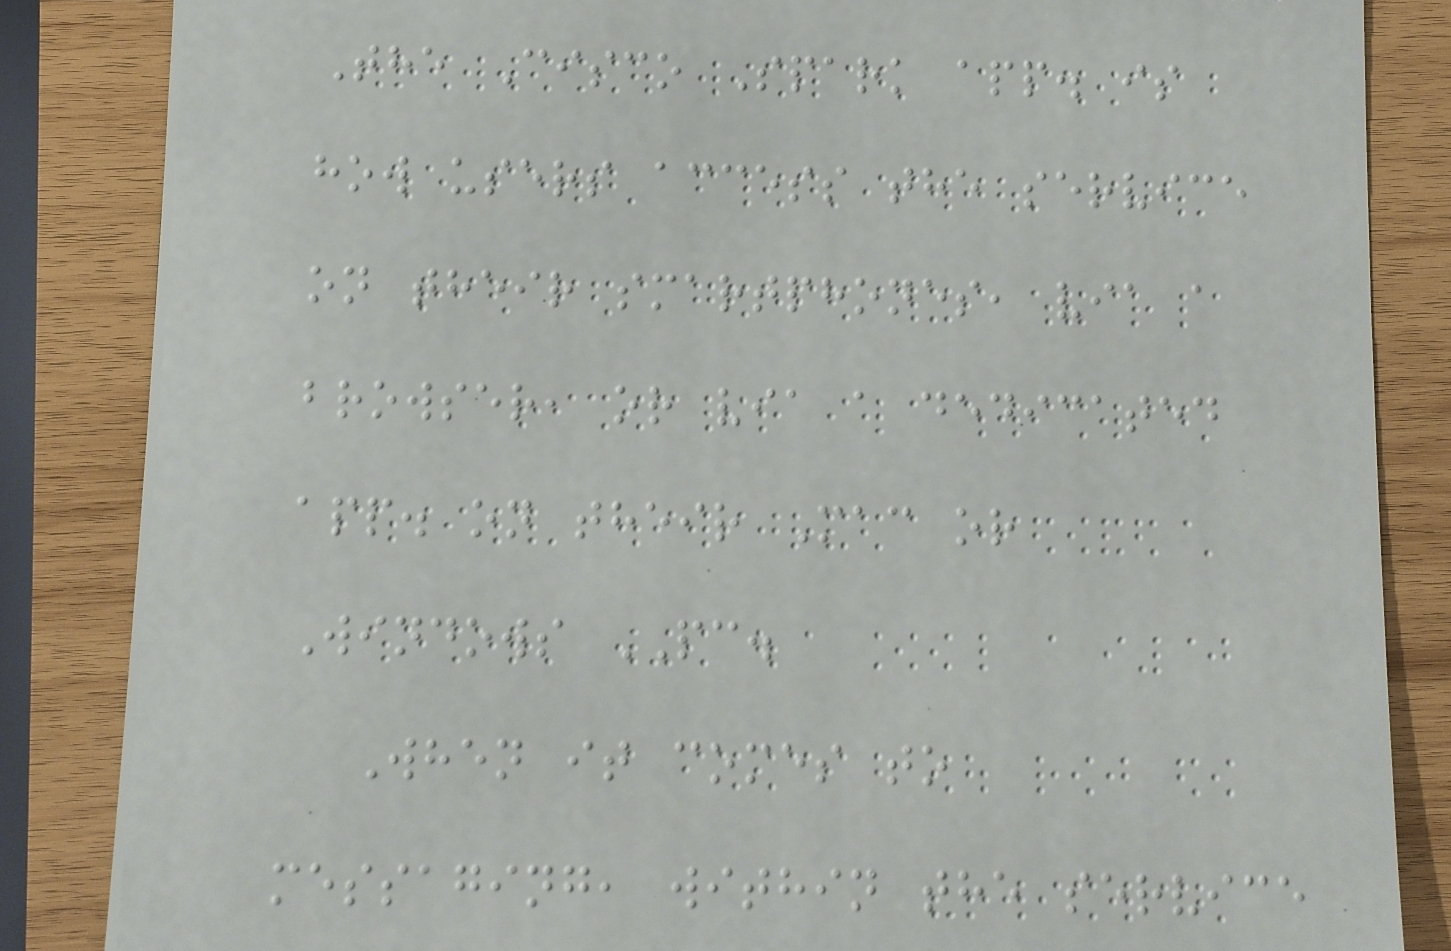The Cisco Spark app. is
how users access the service
on their smartphones, via a
browser, or via a dedicated
app. on their Mac or
Windows PC.
When it comes to
messaging, within the service
